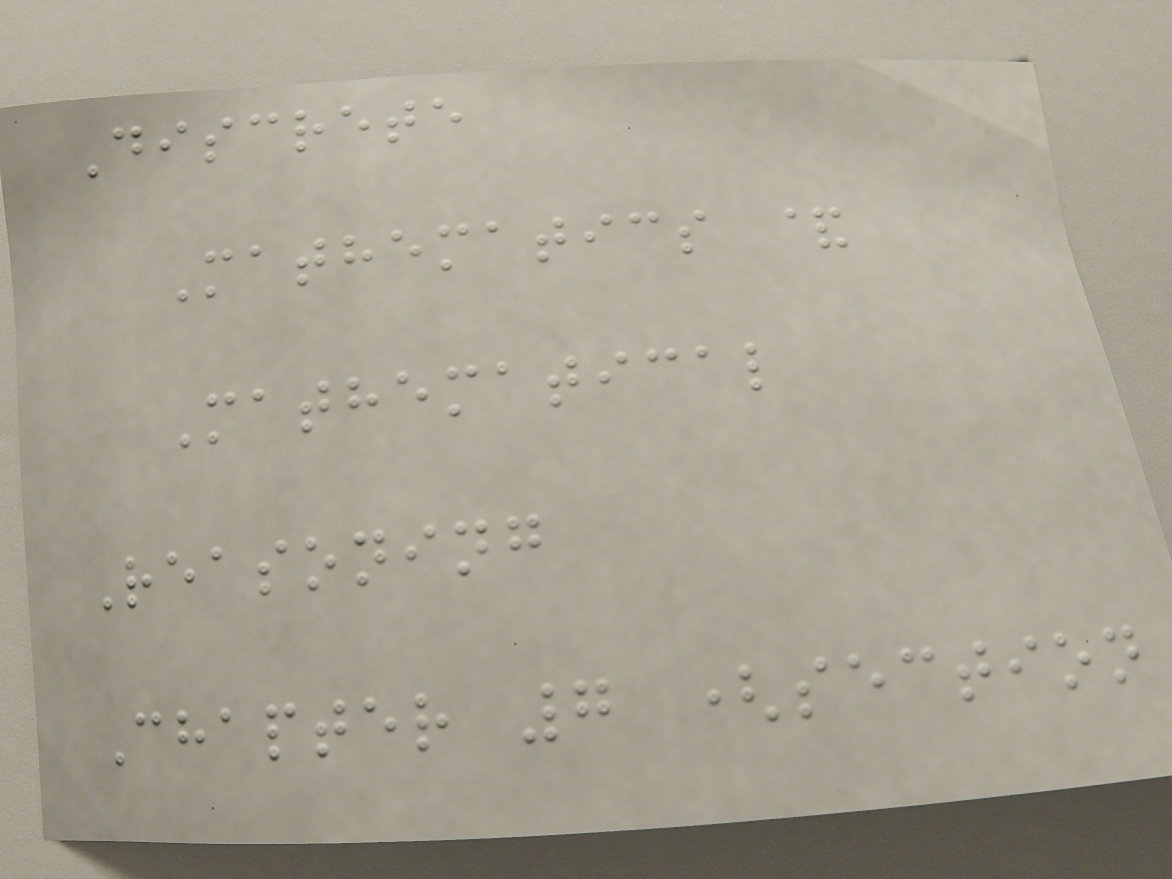Discrete
Mathematics &
Mathematical
Reasoning
Chapter 7 (section
